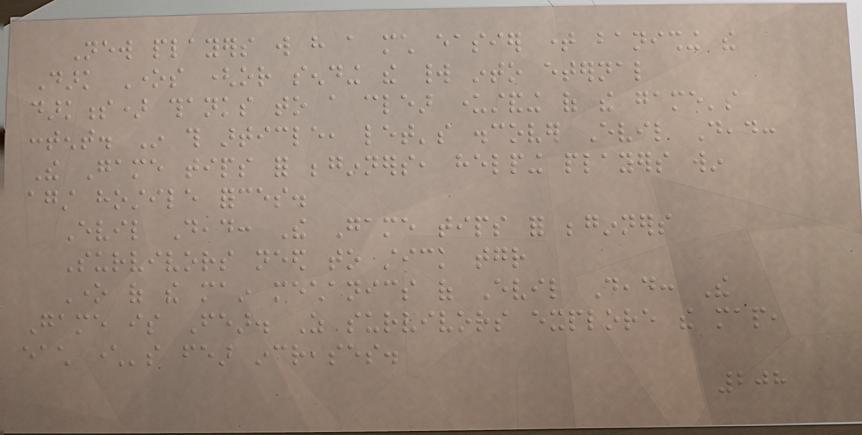New players will have a much easier time banishing the
Dark Ones (or sending the world into eternal
darkness) thanks to a clear understanding of the game's
content. In this article, let's discover Evil Dead:
The Game tips for beginners, helping players win
against hostile forces.
Evil Dead: The Game tips for beginners
Survivors need to stick together
One of the main mechanics of Evil Dead: The
Game is Fear. As survivors explore the map,
each character's fear increases.
208
